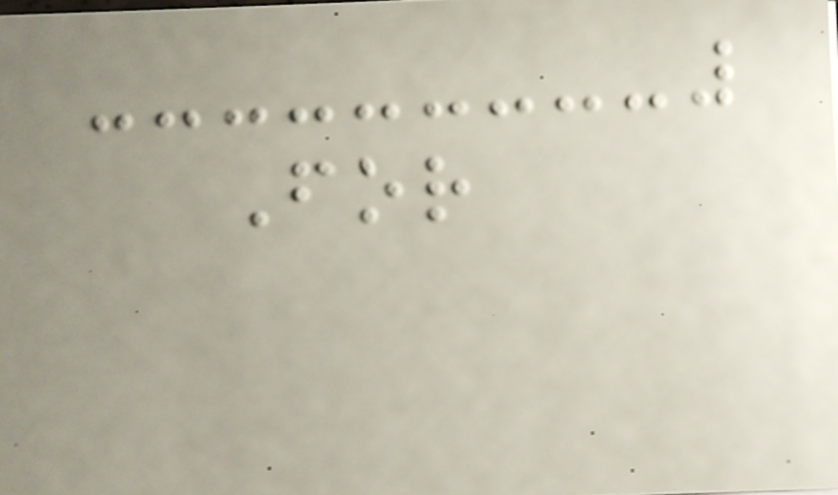For
